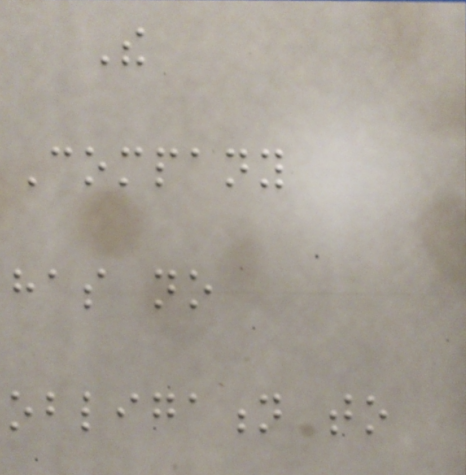The
Company
has no
obligation to
